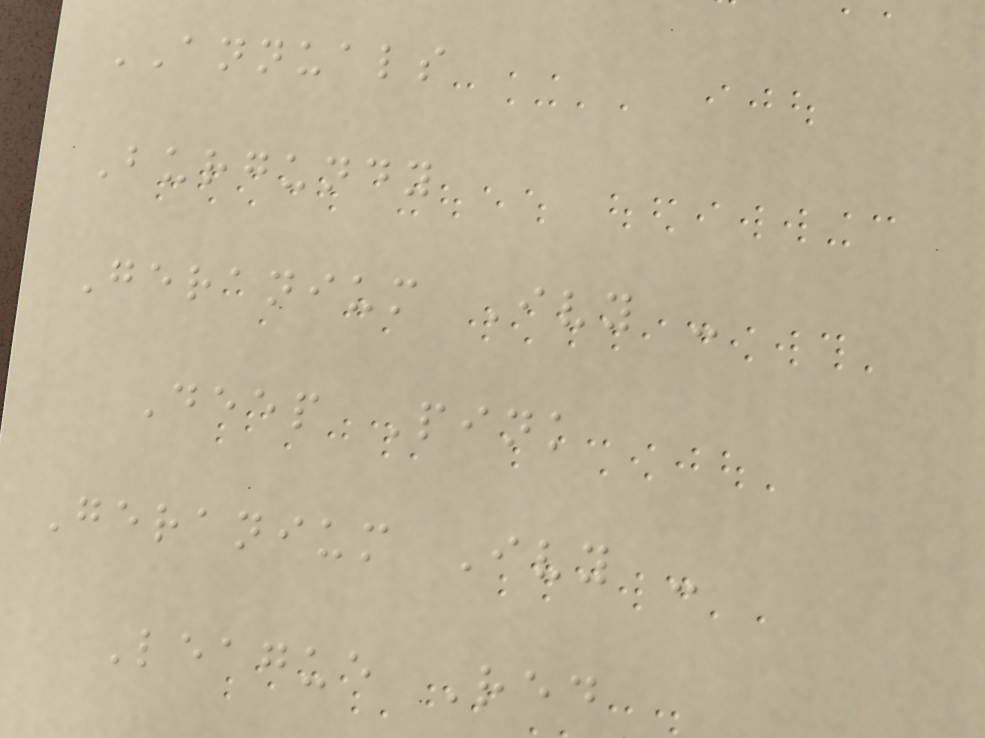ANNUALS
Burgundy
Geranium Ivy -
Deep Pink
Geranium Ivy -
League Red
